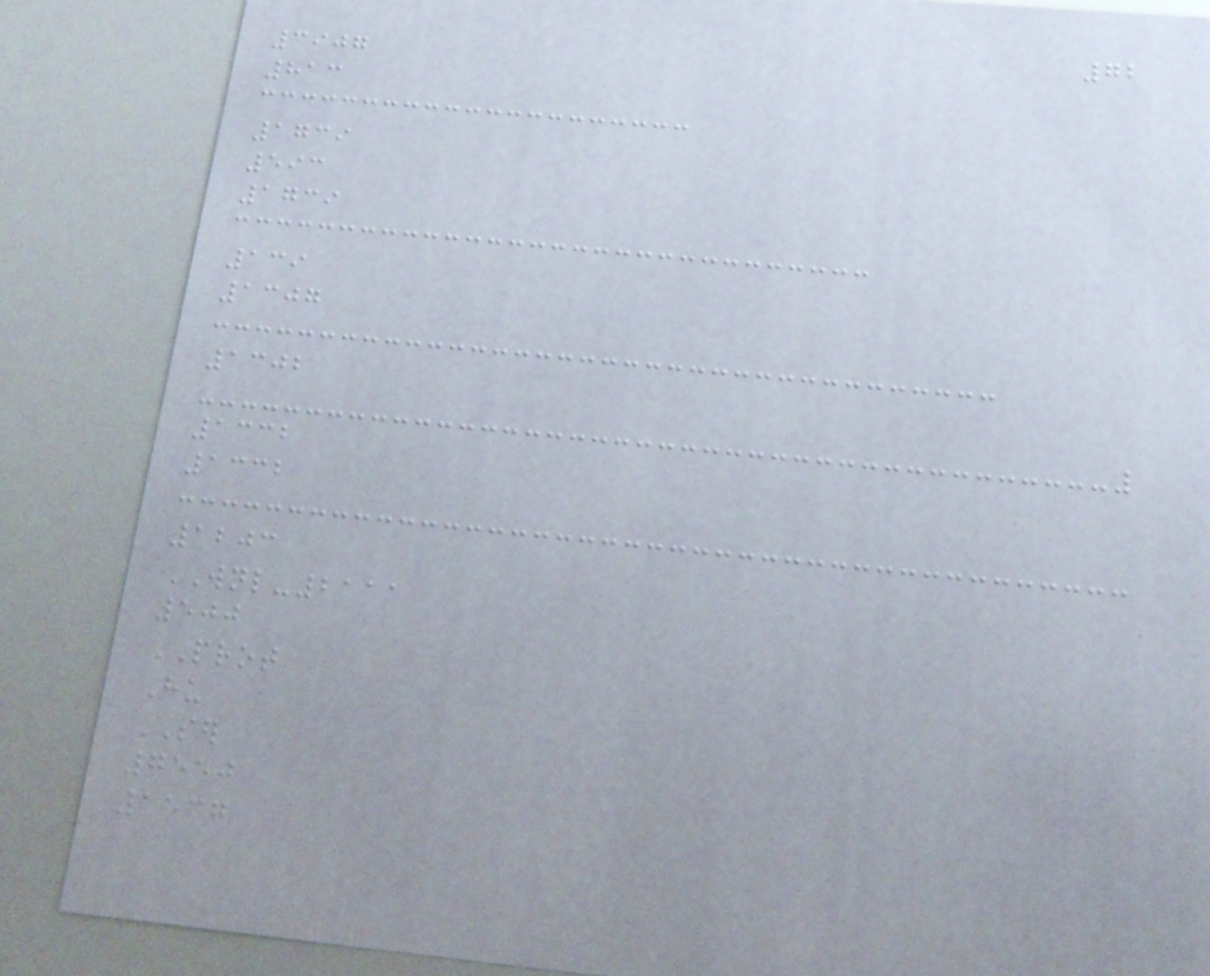72
3907
813
1739
593
1739
139
1307
1302
1332
1332
1203
WNL-2111
500
PROT
Hu
SER
7550
1537
